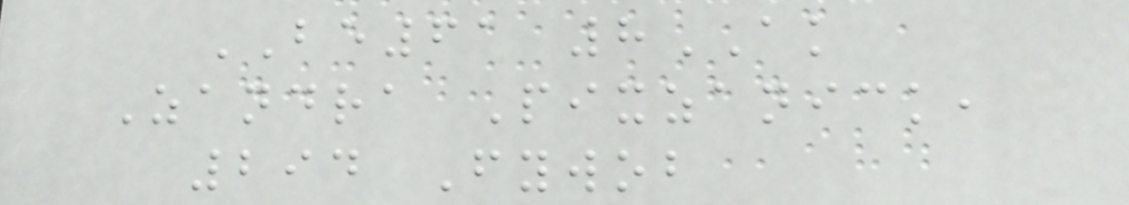BE61 8AK
Zandra Pixzanick,
294 Fywob
